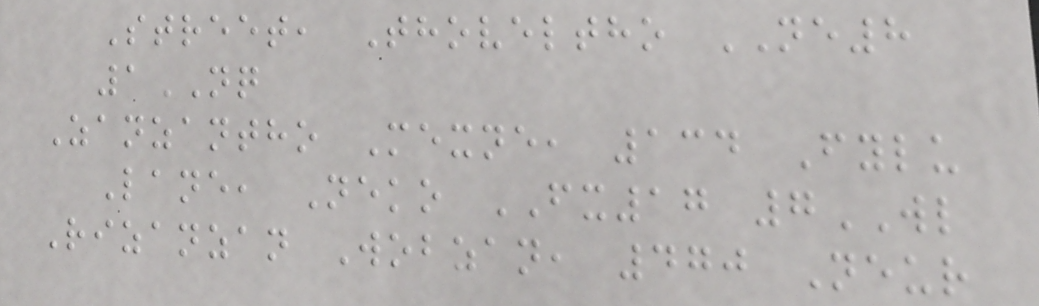Street, Thoveltho NE8
1NQ
Zanzantho Mexne, 134 Fylu
Lane, Neko FX17 7WL
Rizanzan Wobzan, 470 Neur
